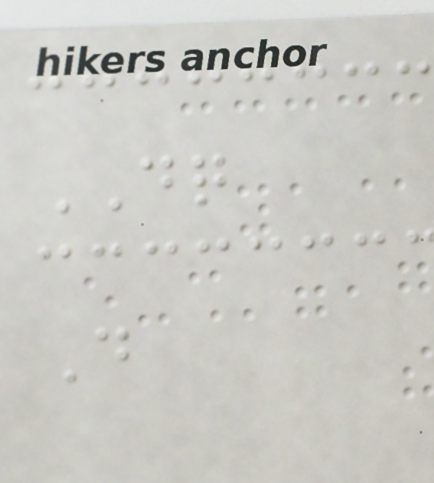DQ
D
